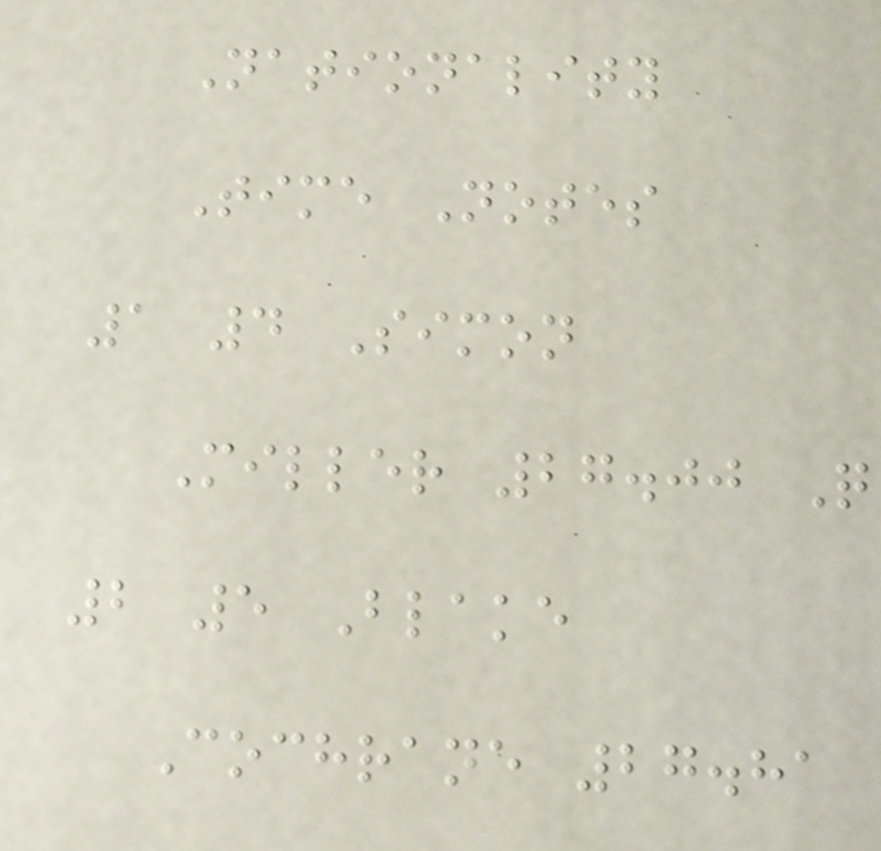Nationality
Time Notes
1 4 Simon
Miller 27.00 Q
2 5 Blake
Cochrane 27.81
